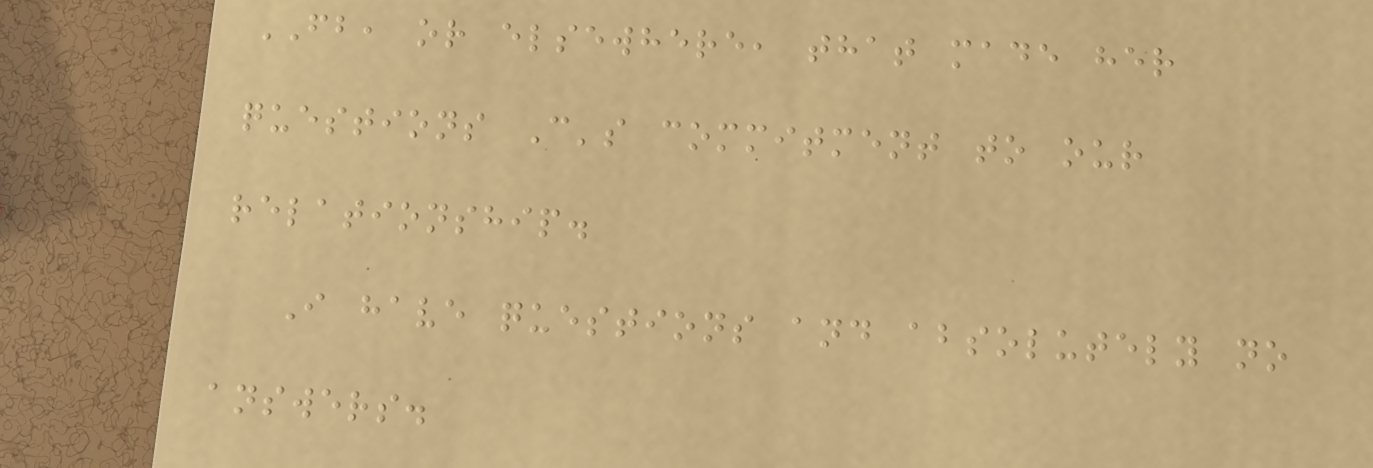FB, or elsewhere, that made her
questions C's commitment to our
relationship.
I have questions and absolutely no
answers.
